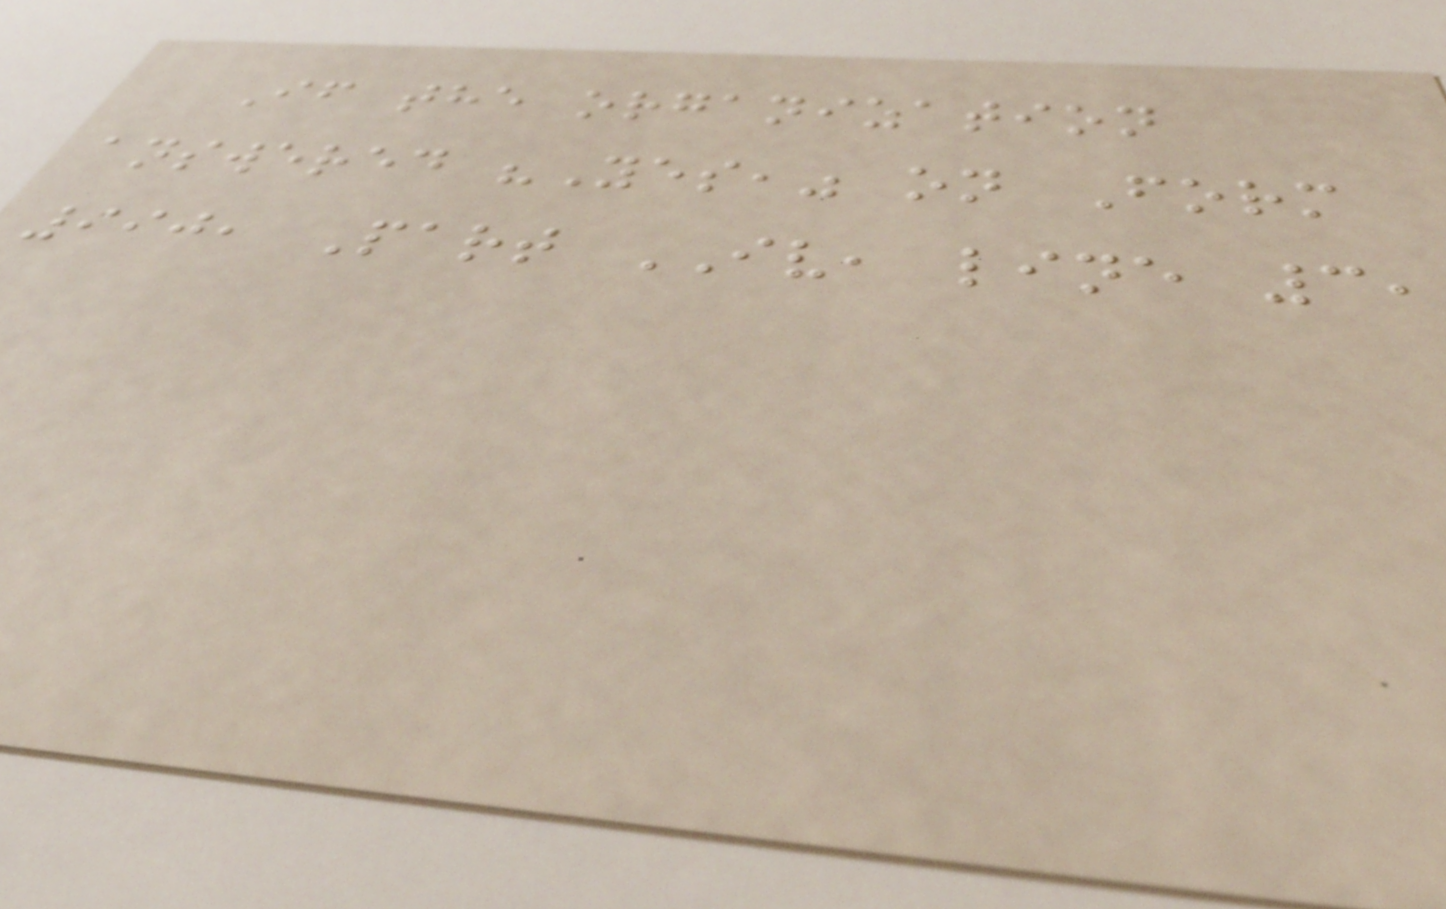If the organization
answered "Yes," on Form
990, Part IV, line 3,
